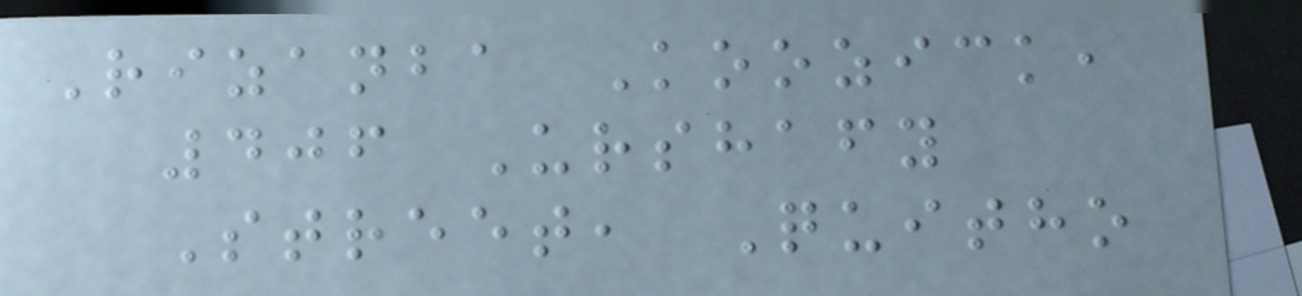Rizanba Koozick,
406 Urshafy
Street, Quitho
